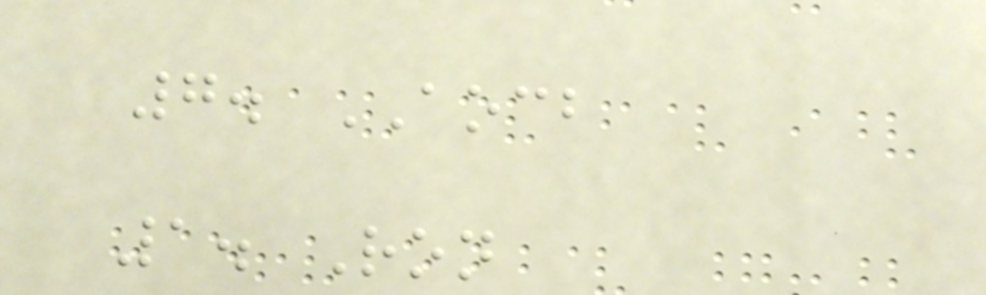7. AOCB
1. Ron
